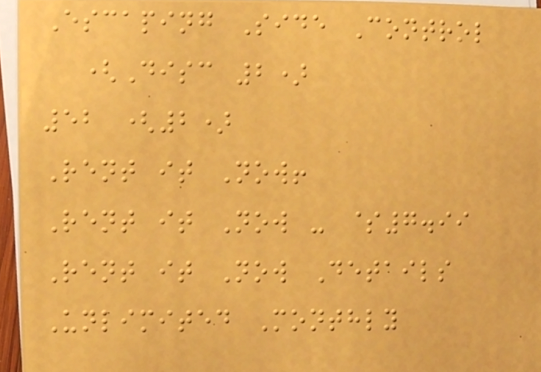Escaping Side Control
(Disc 2)
52 (2)
Rent it Now!
Rent it Now - $7.99
Rent it Now Details
Unlimited Monthly
